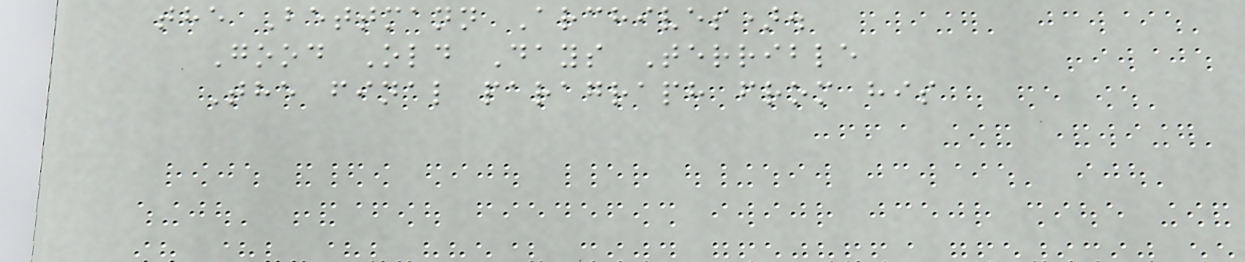the Bettmann Archives).
Good Old Days Terrible
The final paragraph from his
